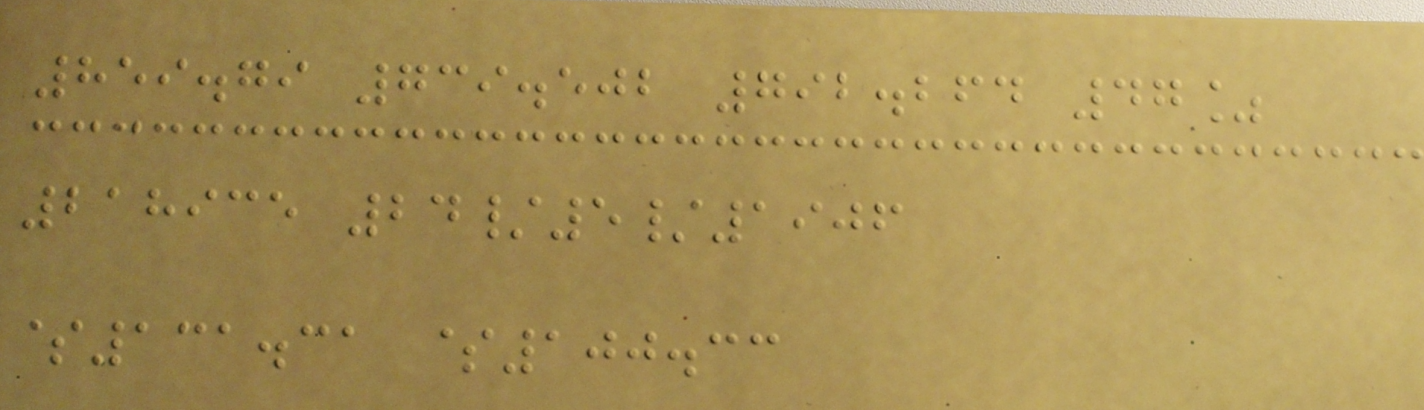859.79 739.502 792.264 47%
218935 24/5/1906
$131.31 $100.33
